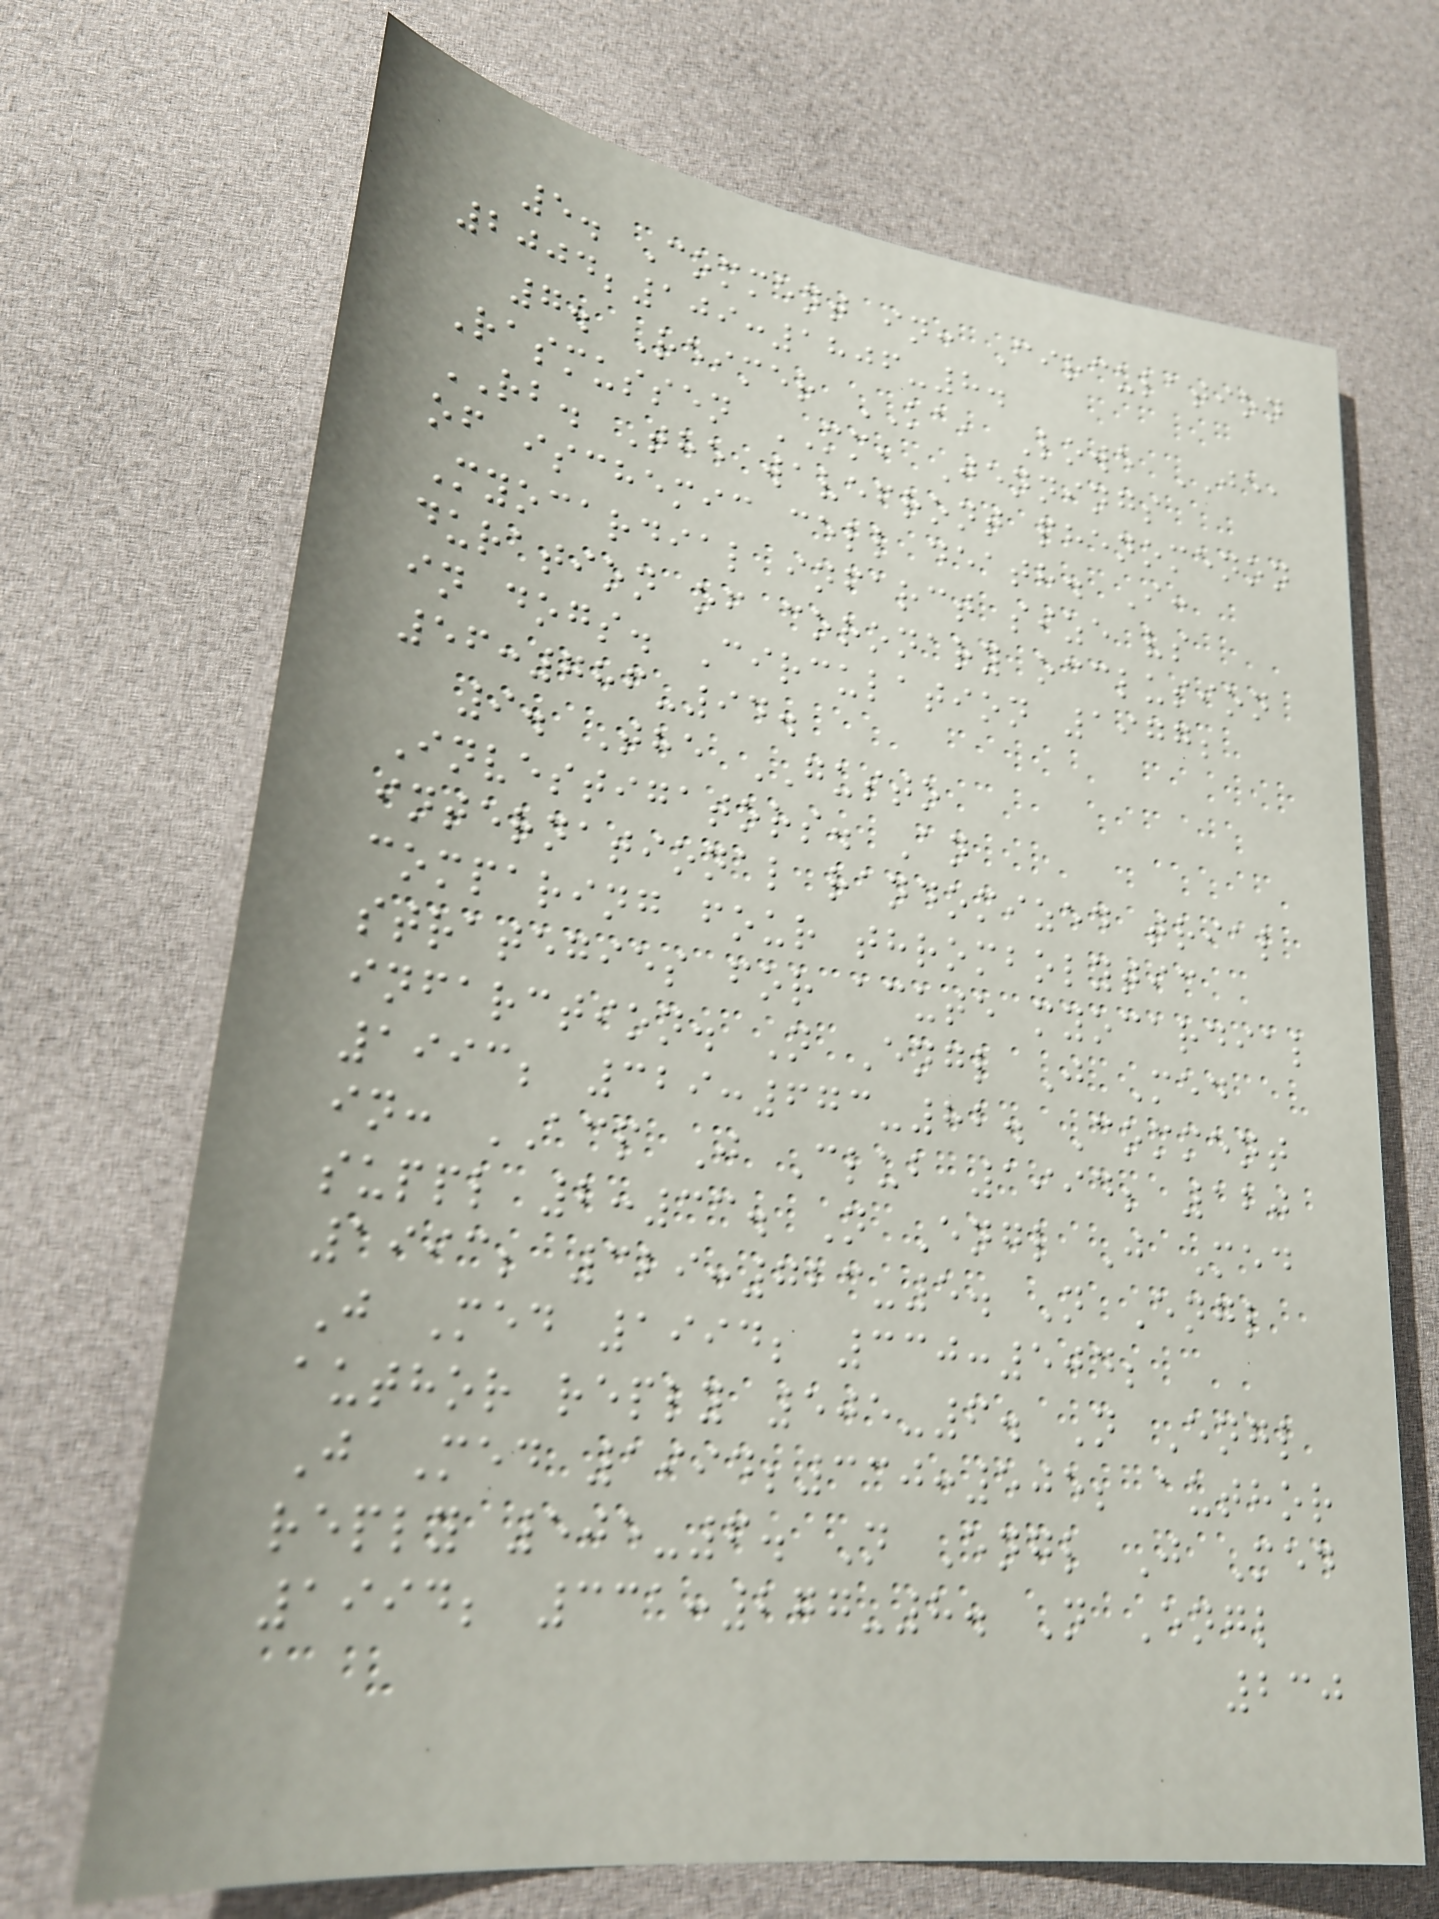5. Comment in: Circulation
2004;109:1806-8.
7. Reimer KA, Lowe JE,
Rasmussen MM, Jennings
RB. The wavefront phenomenon
of ischemic cell death. I:
Myocardial infarct size vs
duration of coronary occlusion
in dogs. Circulation 1977;
56:786-94.
9. The GUSTO
Investigators. An
international randomized trial
comparing four thrombolytic
strategies for acute myocardial
infarction. N Engl J Med
1993; 329:673-82. Comment
in: ACP J Club 1994; 120
suppl 2:33. N Engl J Med
1993; 329:723-5. N Engl
J Med 1994; 330:504;
author reply 505-6. N Engl
J Med 1994;330:505; author
reply 505-6. N Engl J Med
1994; 331:277-8. N Engl
230
